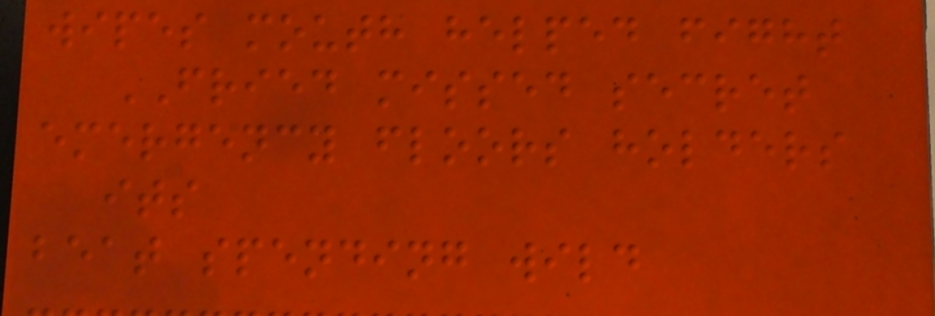wipes mouth helped fight
FRIED missed secret
emergency floors holders
its
beat spending wild
